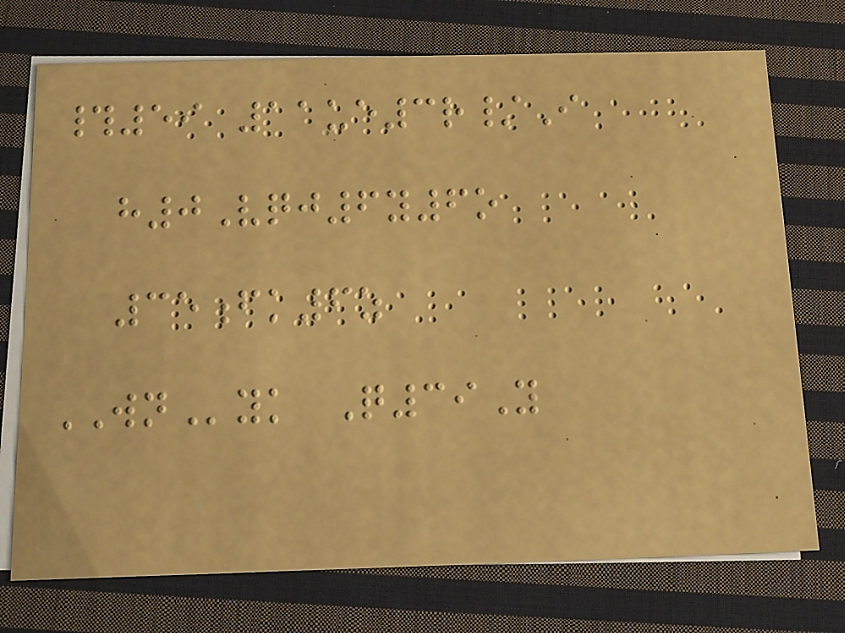#59 11ue3r/I
h0Vqj6y6o
35fk6z
WNyk Q39Y
